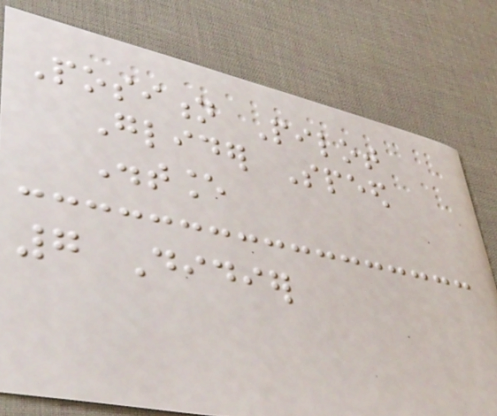Position Pilot
Glider Speed
Distance
7 Didier
